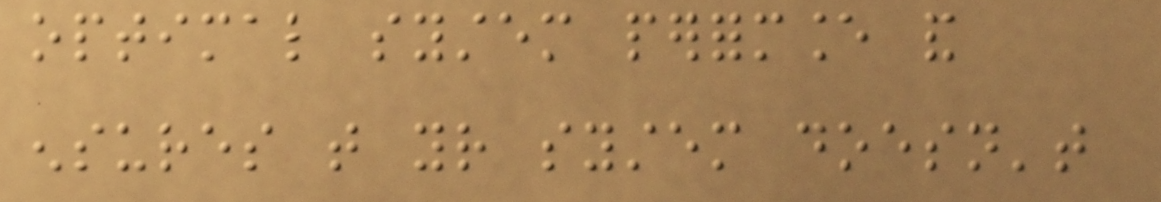optimal system performance and
ensures that your system doesn't
